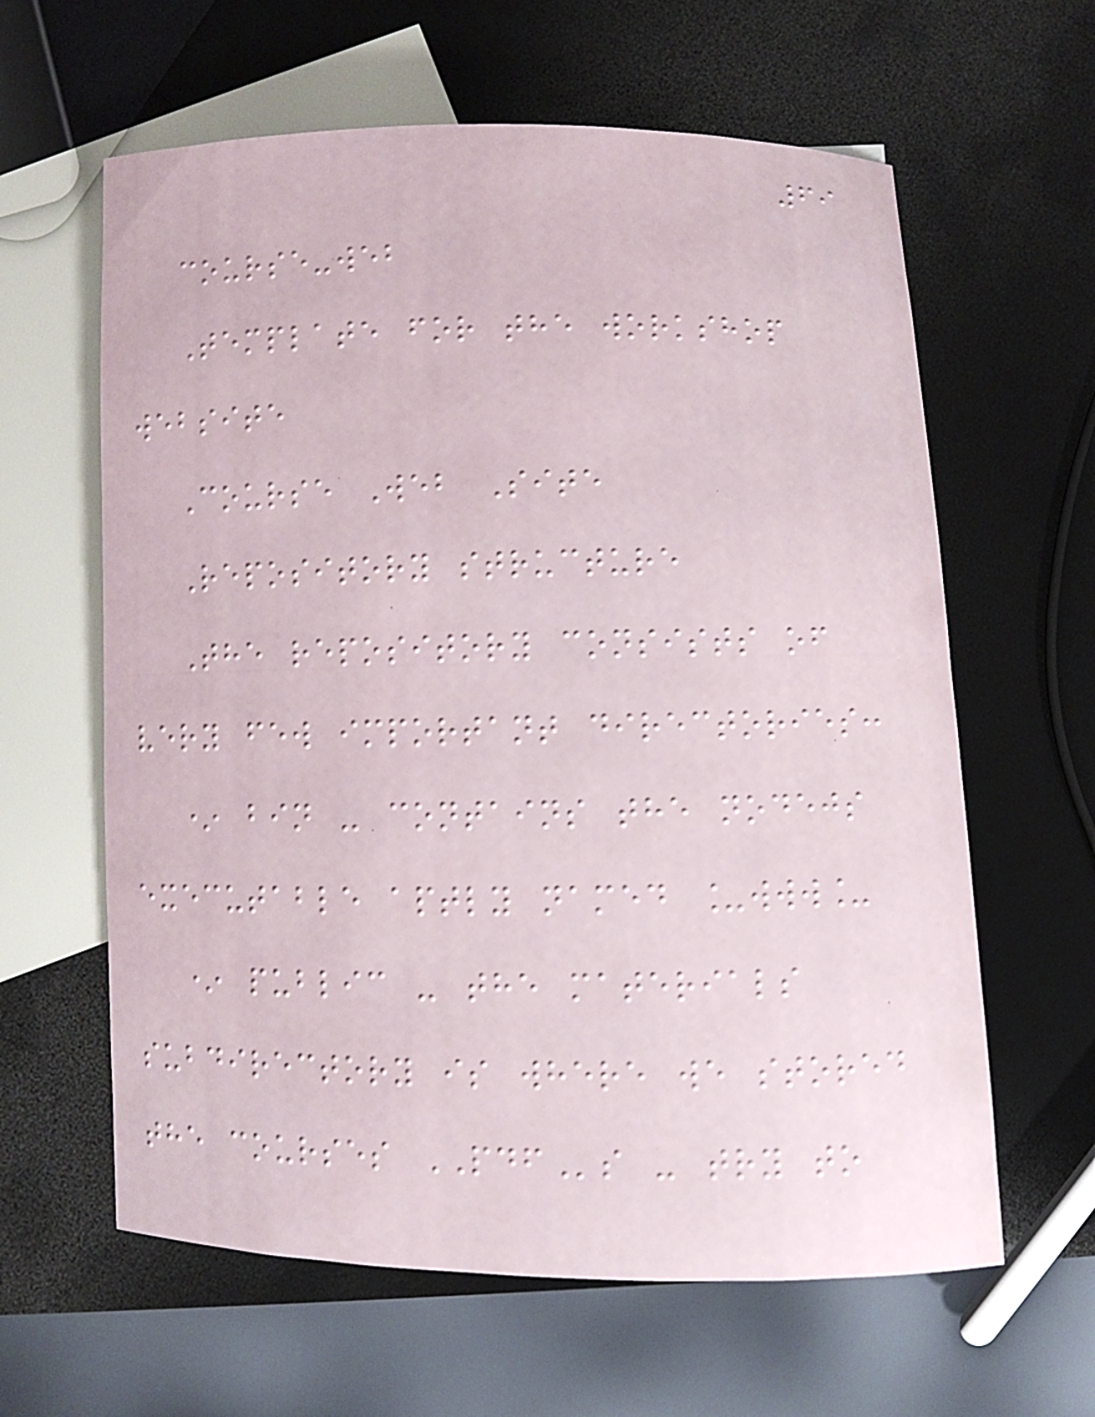69
course-web
Template for the workshop
website
Course Web Site
Repository structure
The repository consists of
very few important directories:
* bin - contains the nodejs
executable aptly named _www_
* public - the materials
subdirectory is where we stored
the courses PDFs - try to
